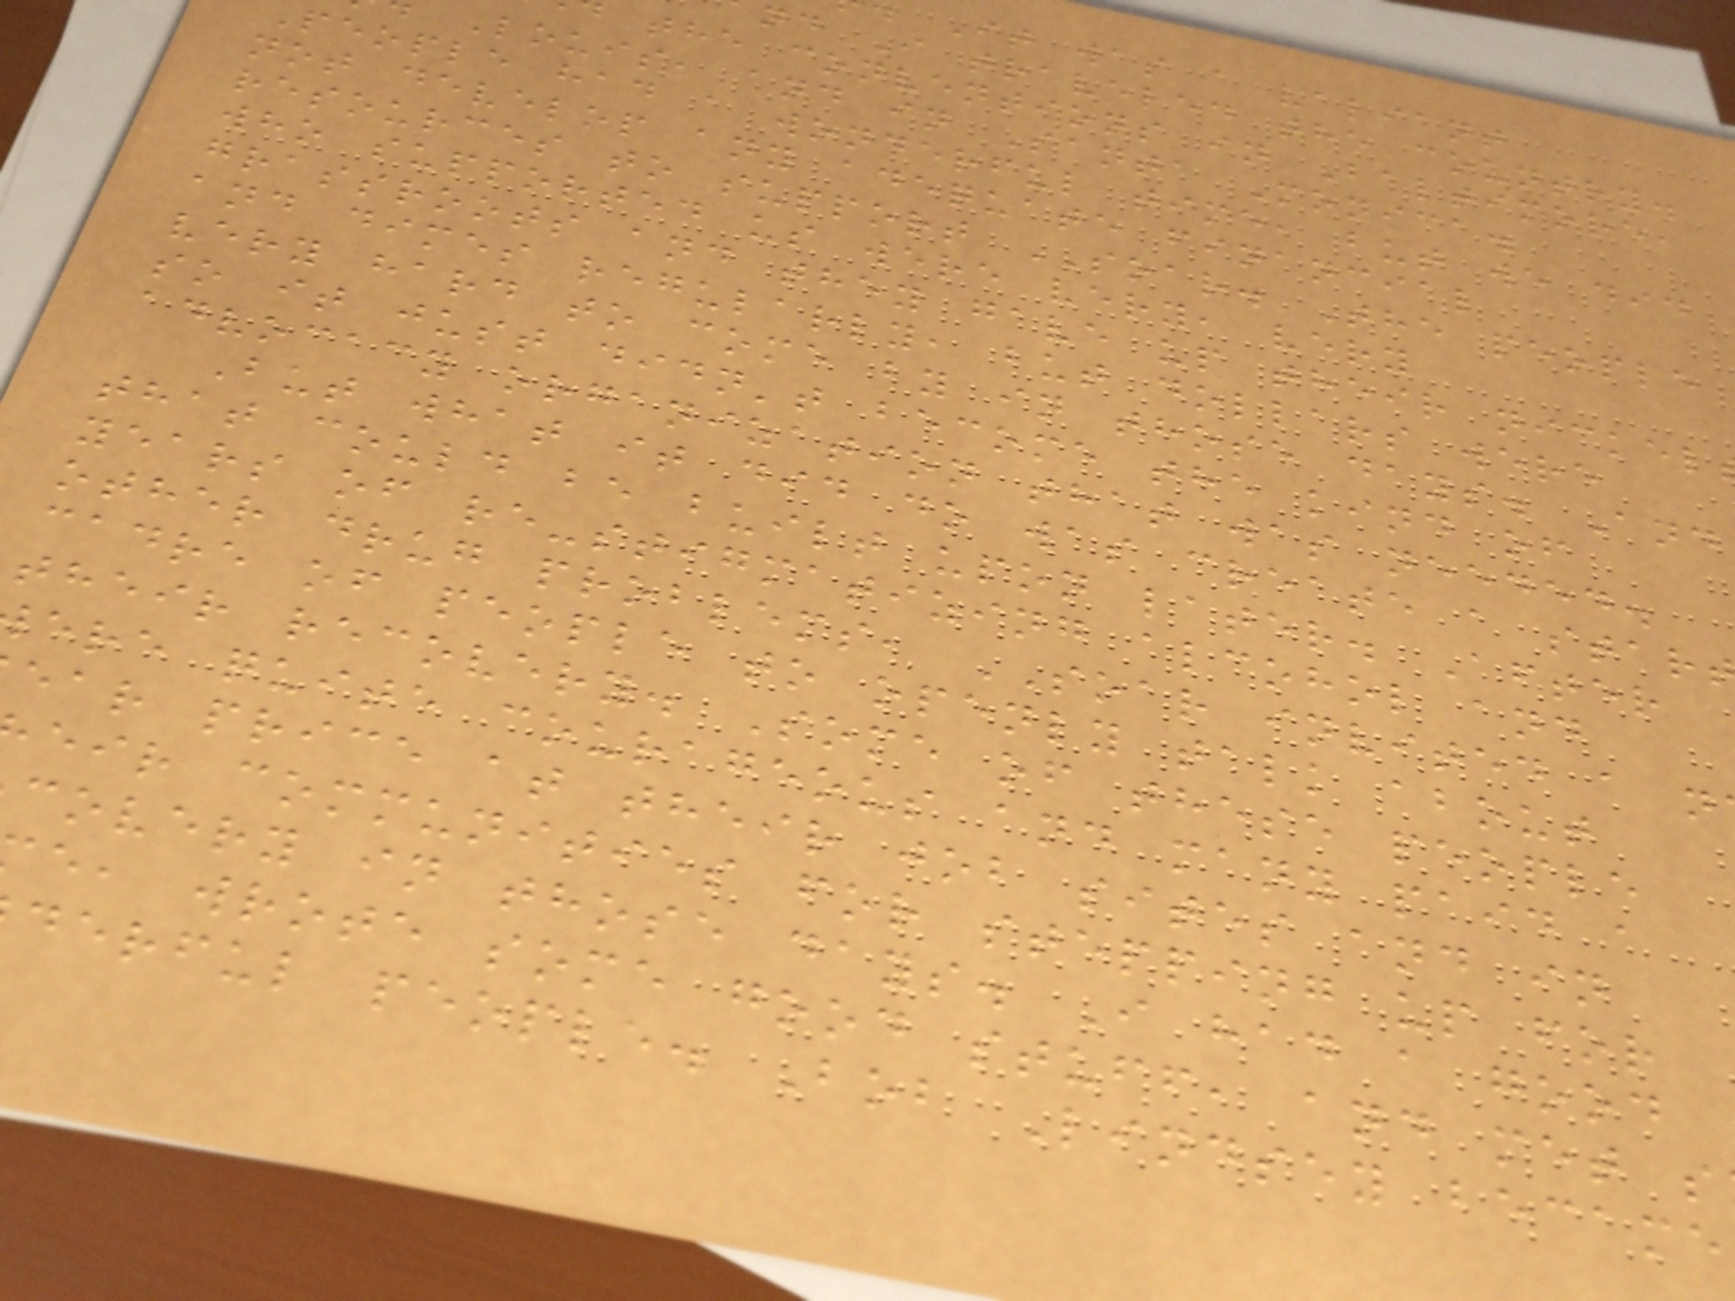It was a valiant
nd I traveled the country.
the conventions in Baltimore,
Louis, and in Santa Monica.
people had a wonderful time, but we did
not develop any adequate financial
resources to support SOAR. The people
who supported us were very, very
grassroots and they gave up their nickel
and dimes regularly, but dollars were
very hard to come by in those days. And
so it just didn't become the kind of
advocacy organization that was needed.
But what it did do was create a star
that could be built upon later. After
years of re-stigmatizing alcohol and
other drug problems, SOAR invited a n
cadre of people to openly talk about
their recovery. Some of these people
ere quite courageous and many paid a
ear price at their job sites and in
eir communities for stepping up for
covery in those days. I had a good
e, wrote some good stuff, and met s
derful people. Bob Lindsey became
